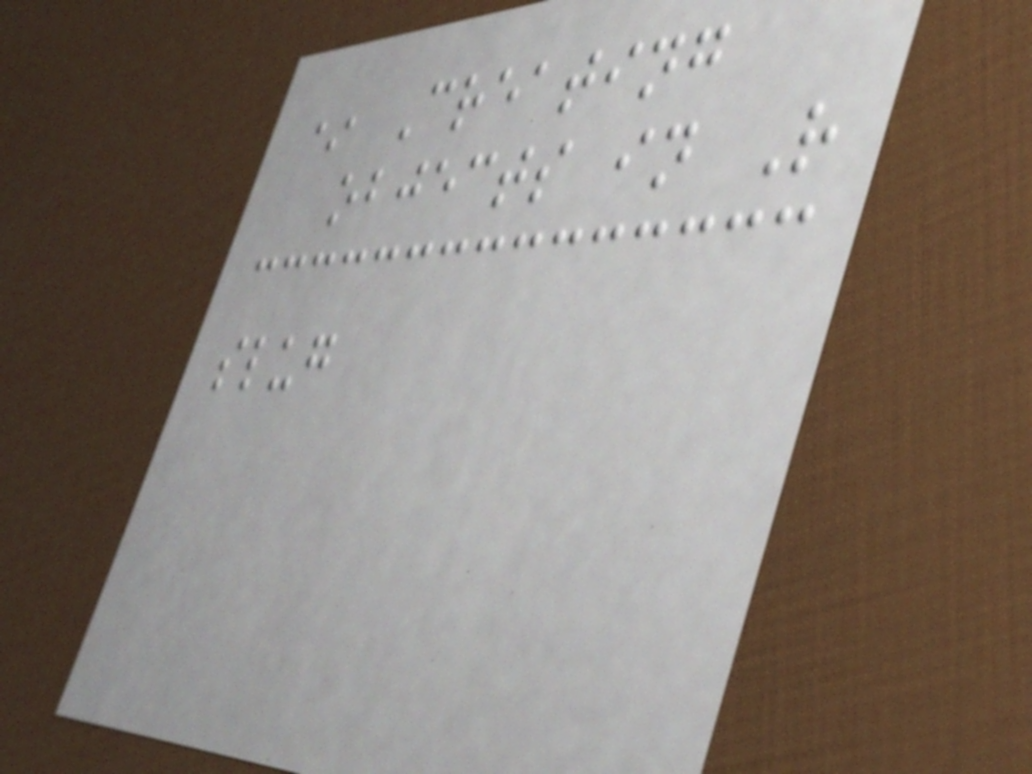* Creating
objects in R
slug
